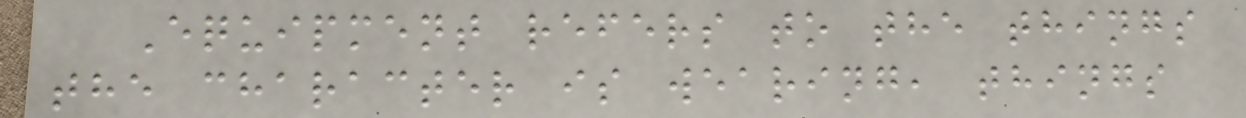Equipment refers to the things
the character is wearing, things
